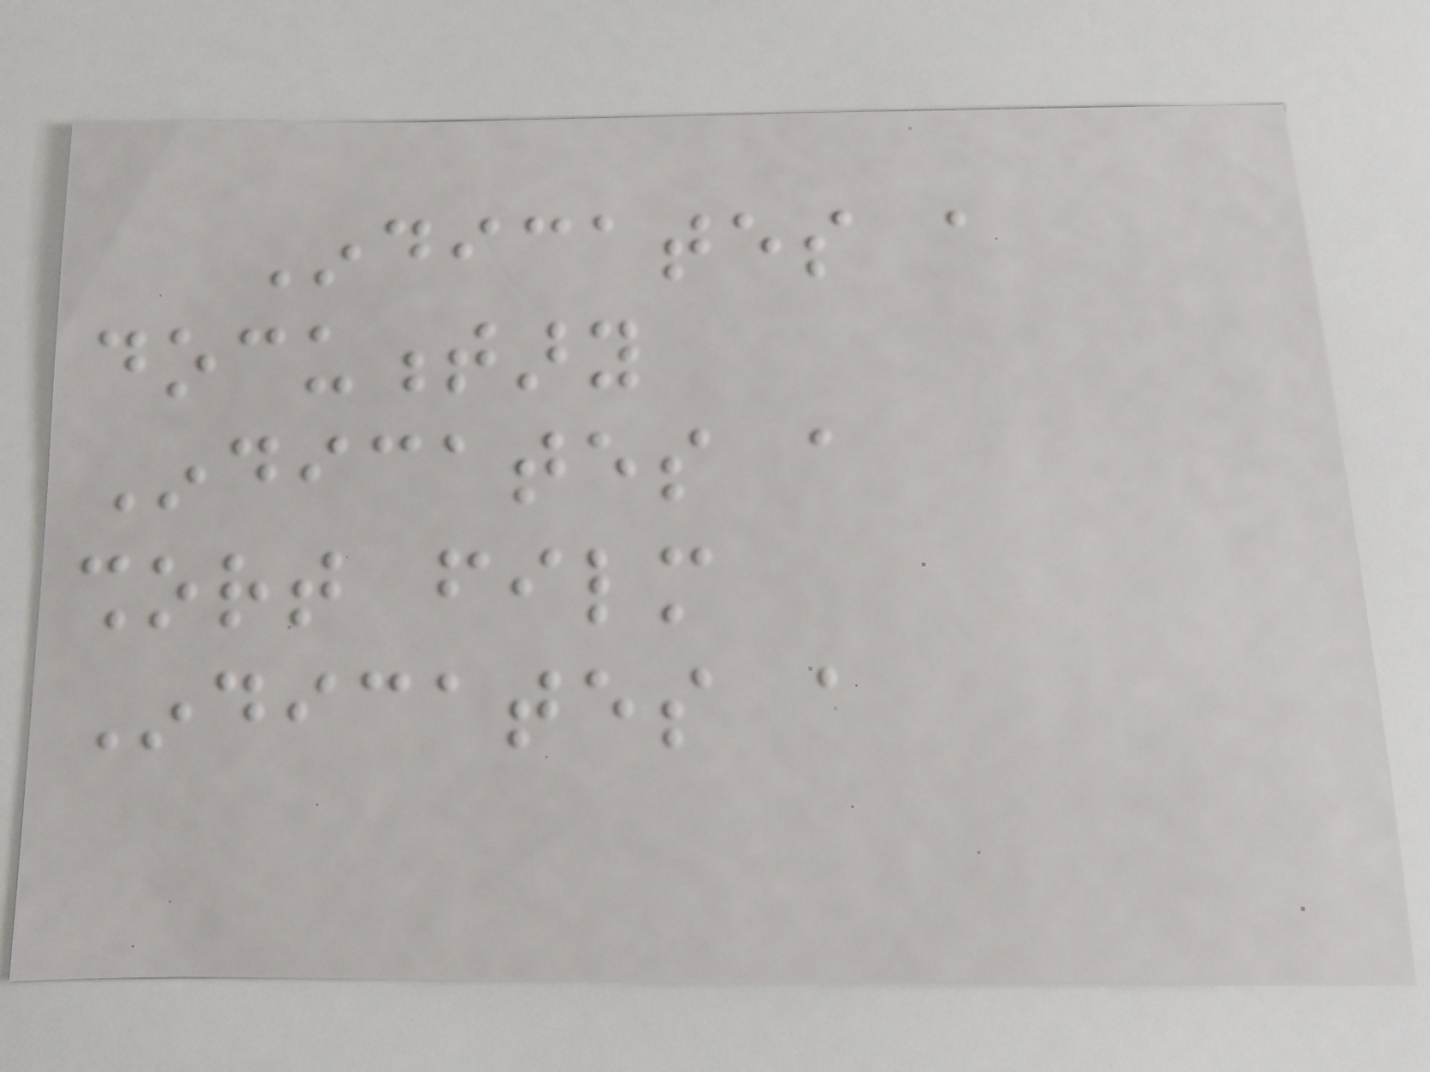Indicates a
documentary
Indicates a
short film
Indicates a
